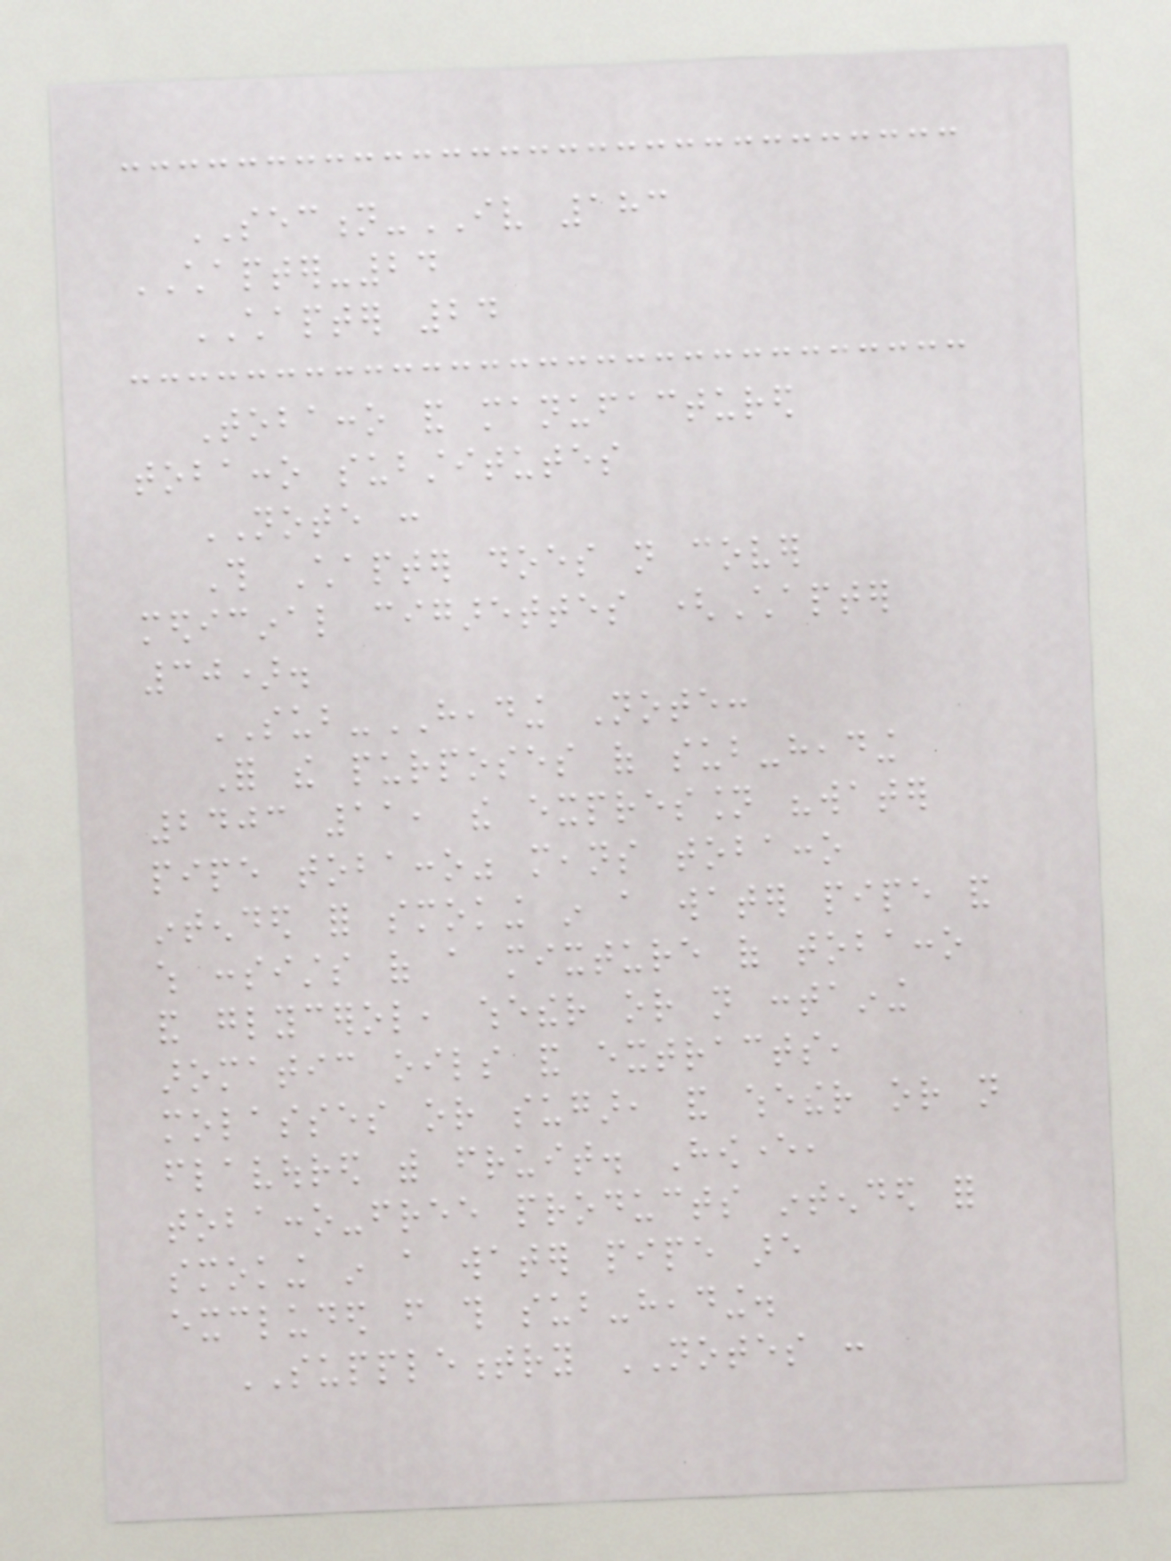SECTION-IV 183
CHAPTER-24
CHAPTER 24
Tobacco and manufactured
tobacco substitutes
NOTE :
This Chapter does not cover
medicinal cigarettes (Chapter
30).
SUB-HEADING Note:
For the purposes of sub-heading
2403 11, the expression "water
pipe tobacco" means tobacco
intended for smoking in a water pipe and
which consists of a mixture of tobacco
and glycerol, whether or not containing
aromatic oils and extracts,
molasses or sugar, and whether or not
flavoured with fruit. However,
tobacco-free products intended for
smoking in a water pipe are
excluded from this sub-heading.
SUPPLEMENTRY NOTES :
